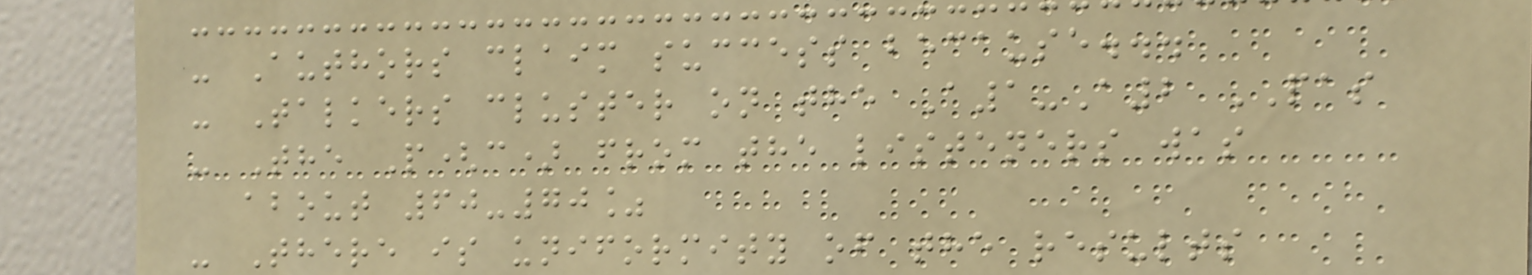- Authors claim success because...
- Talkers cluster on the A1-A2 PAS
- The P(c) from the listeners was
about 60-70%
- There is uniformity of the results
